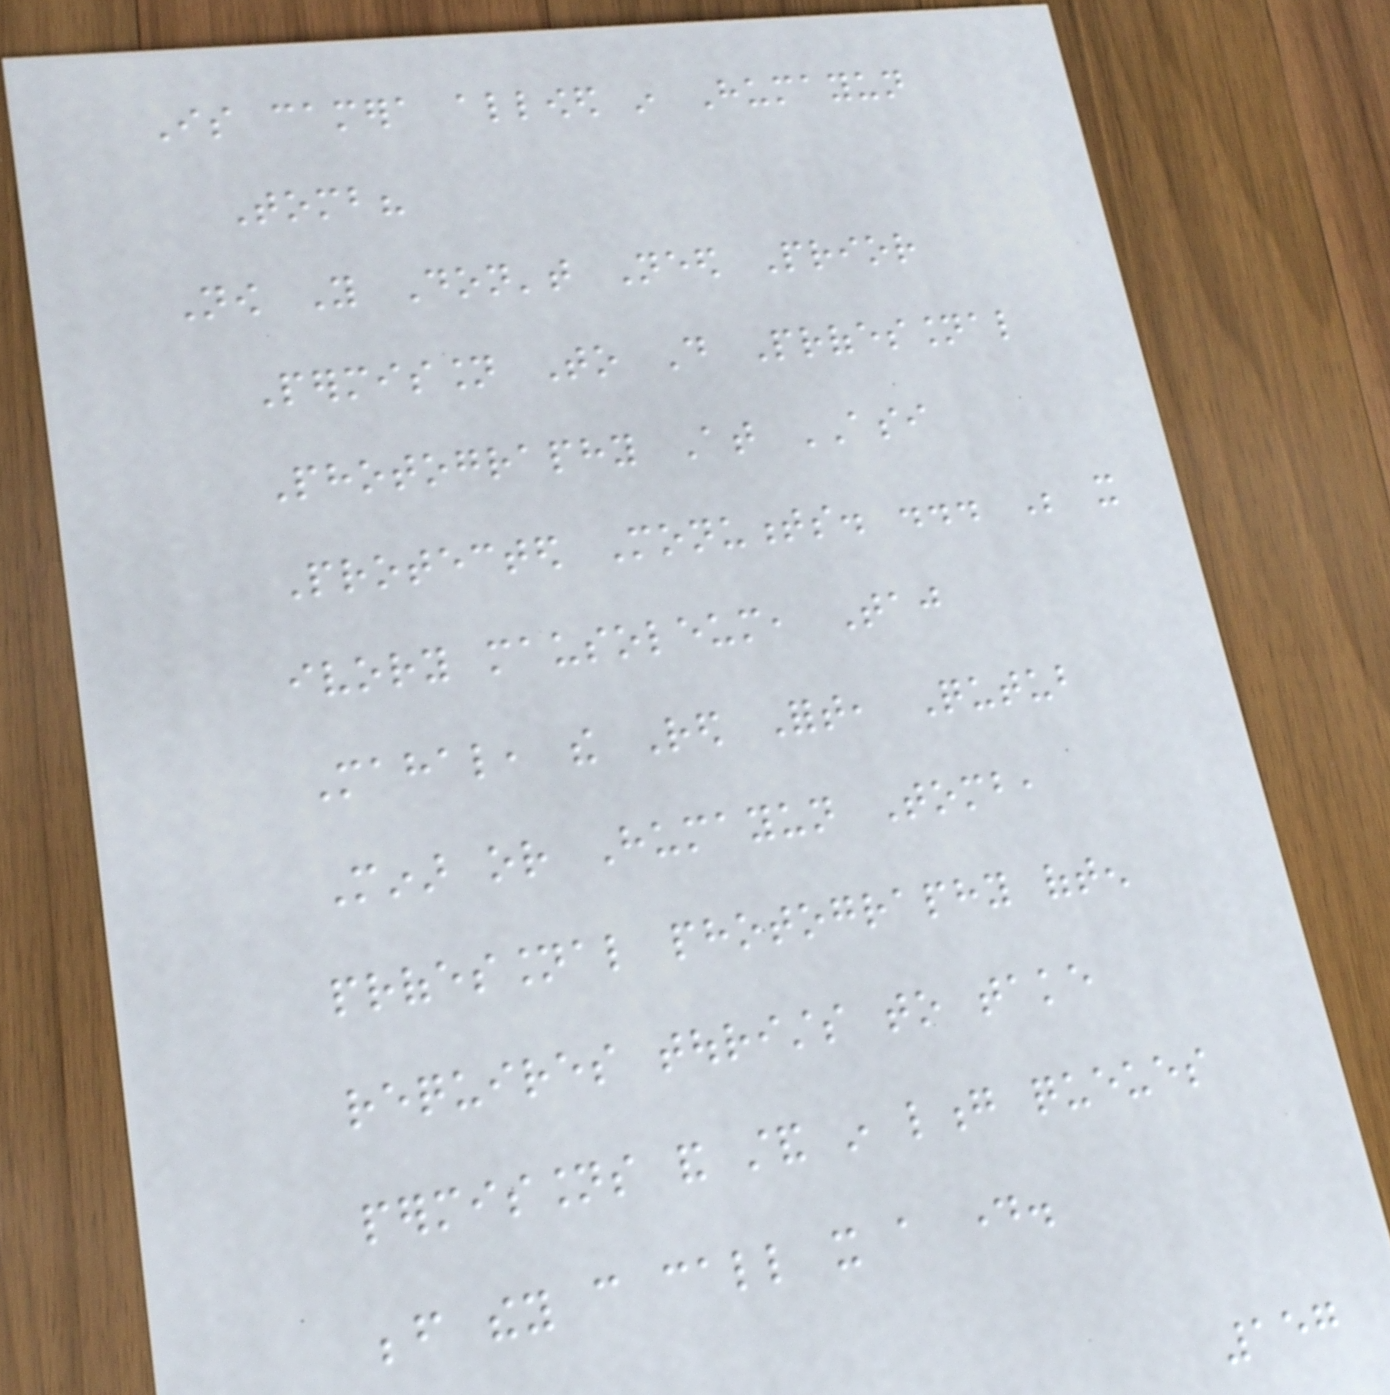Is camera allowed in Humayun
Tomb?
Now You Don't Need Prior
Permission To Do Professional
Photography At ASI
Protected Monuments. ... Be it
ivory mausoleum, Taj
Mahal, the Red Fort, Qutub
Minar or Humayun Tomb,
professional photography often
requires tourists to take
permissions and stand in long queues
before they can call it a day.
157
